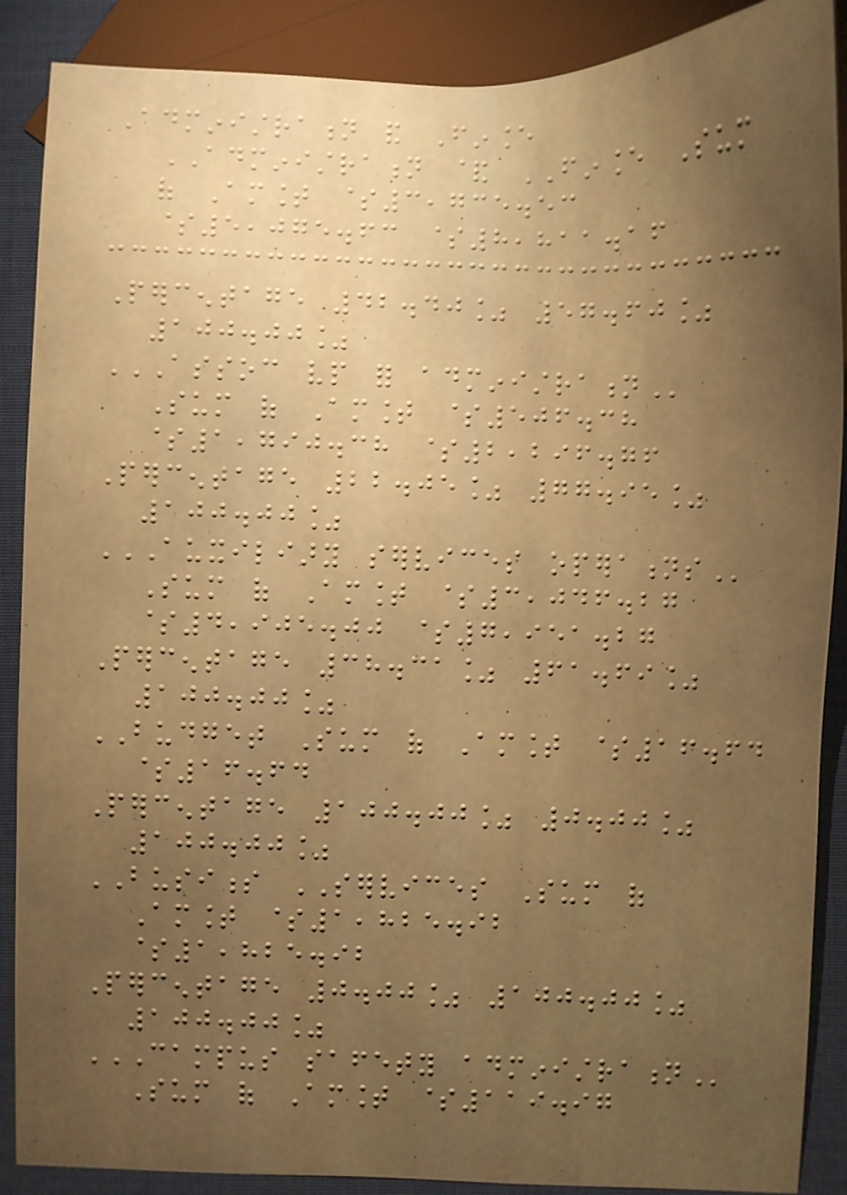Administration and Finance
ADMINISTRATION & FINANCE Sum
of Amount $3,735.53
$5,075.63 $8,811.16
Percentage 42.40% 57.60%
100.00%
ASSOC VP FOR ADMINISTRATION
Sum of Amount $506.38
$1,790.38 $2,296.76
Percentage 22.05% 77.95%
100.00%
AUXILIARY SERVICES OPERATIONS
Sum of Amount $3,046.27
$4,905.00 $7,951.27
Percentage 38.31% 61.69%
100.00%
BUDGET Sum of Amount $16.64
$16.64
Percentage 100.00% 0.00%
100.00%
BUSINESS SERVICES Sum of
Amount $1,825.92
$1,825.92
Percentage 0.00% 100.00%
100.00%
CAMPUS SAFETY ADMINISTRATION
Sum of Amount $119.97
